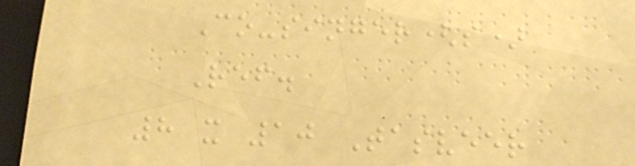Co-singer(s)
Ref.
8 x 10 Tasveer
